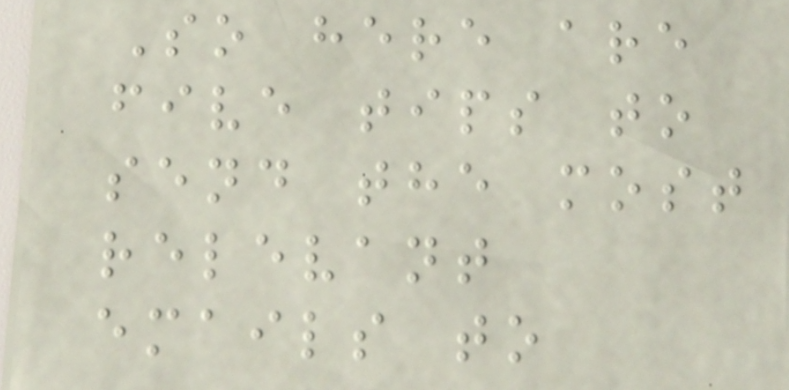So here are
five tips to
send the most
relevant
emails to
